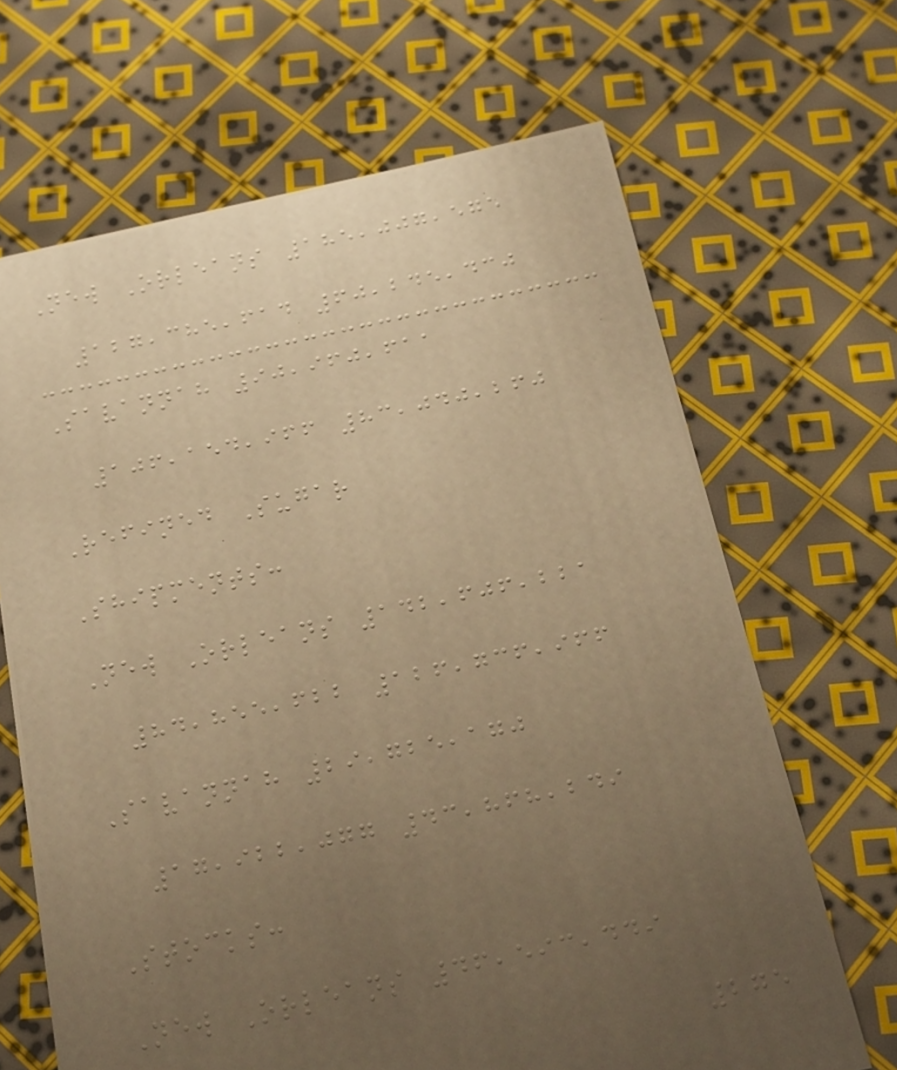New Orleans 185,007,575
127,385,614 60,245,430
Savannah 90,960,611
106,154,966 83,040,260
Refined Sugar
Shipments:
New Orleans 142,606,221
84,855,622 126,736,966
Savannah 29,725,170
17,922,077 43,868,249
Stocks:
New Orleans 46,593,449
275
